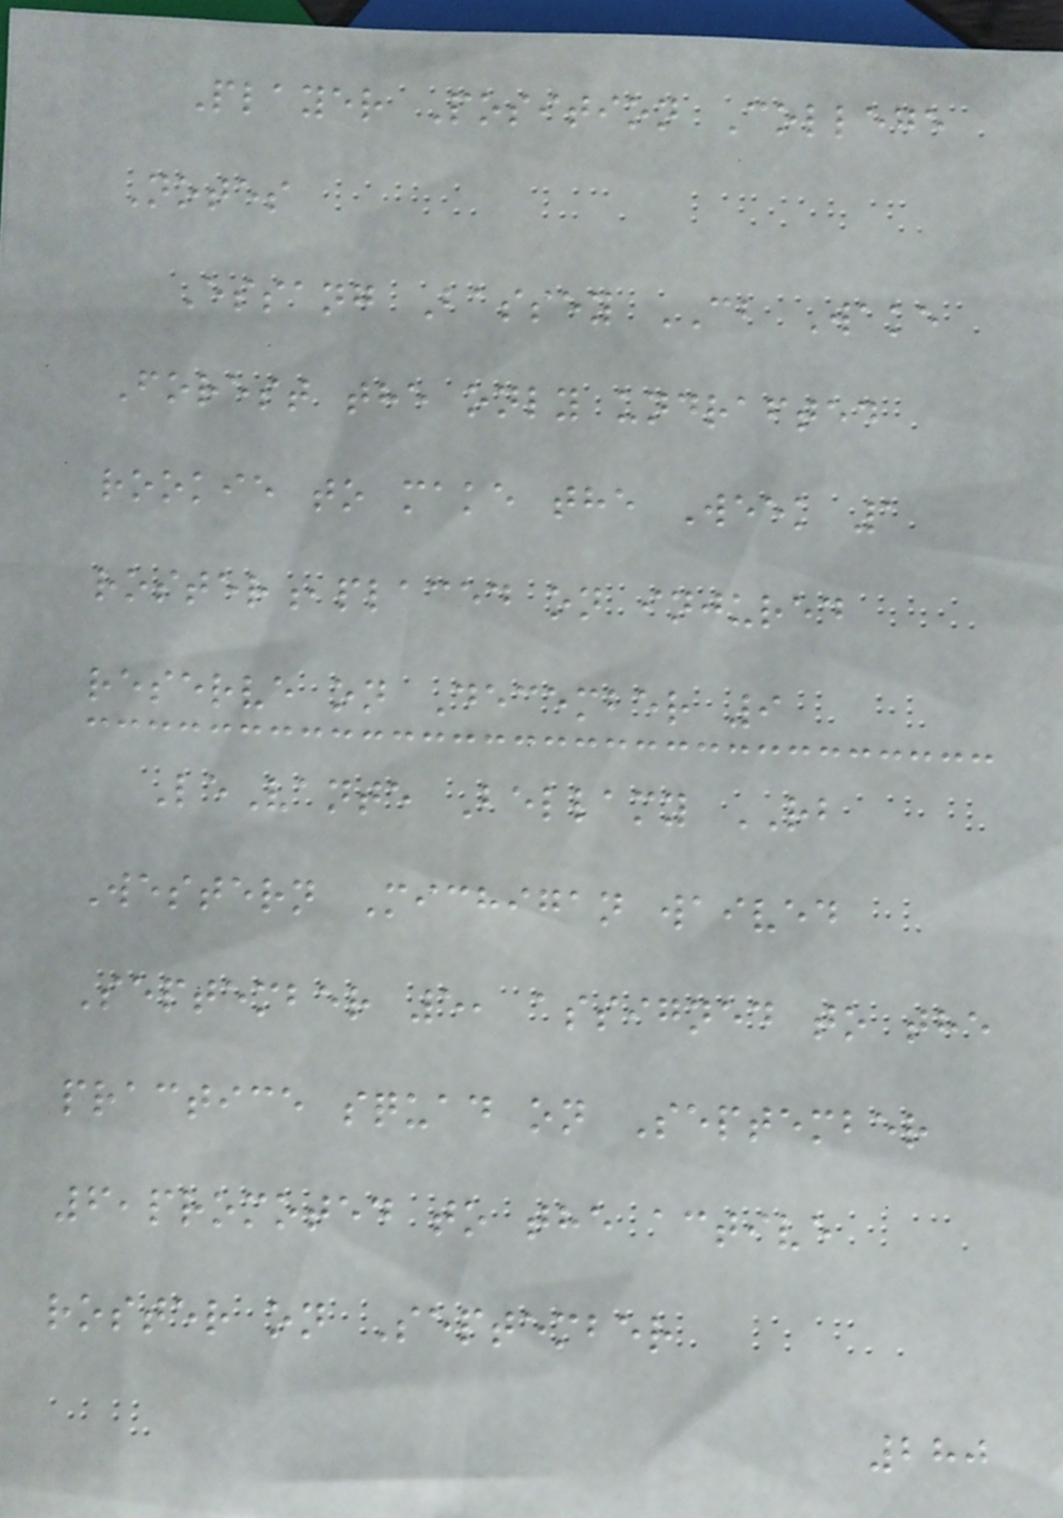Player Position College
Notes
Essang Bassey CB Wake
Forest the only undrafted
rookie to make the Week 1
roster,placed on injured
reserve on December 9
LeVante Bellamy RB
Western Michigan waived
September 5, assigned to the
practice squad on September
6,promoted to the active
roster on September
280
